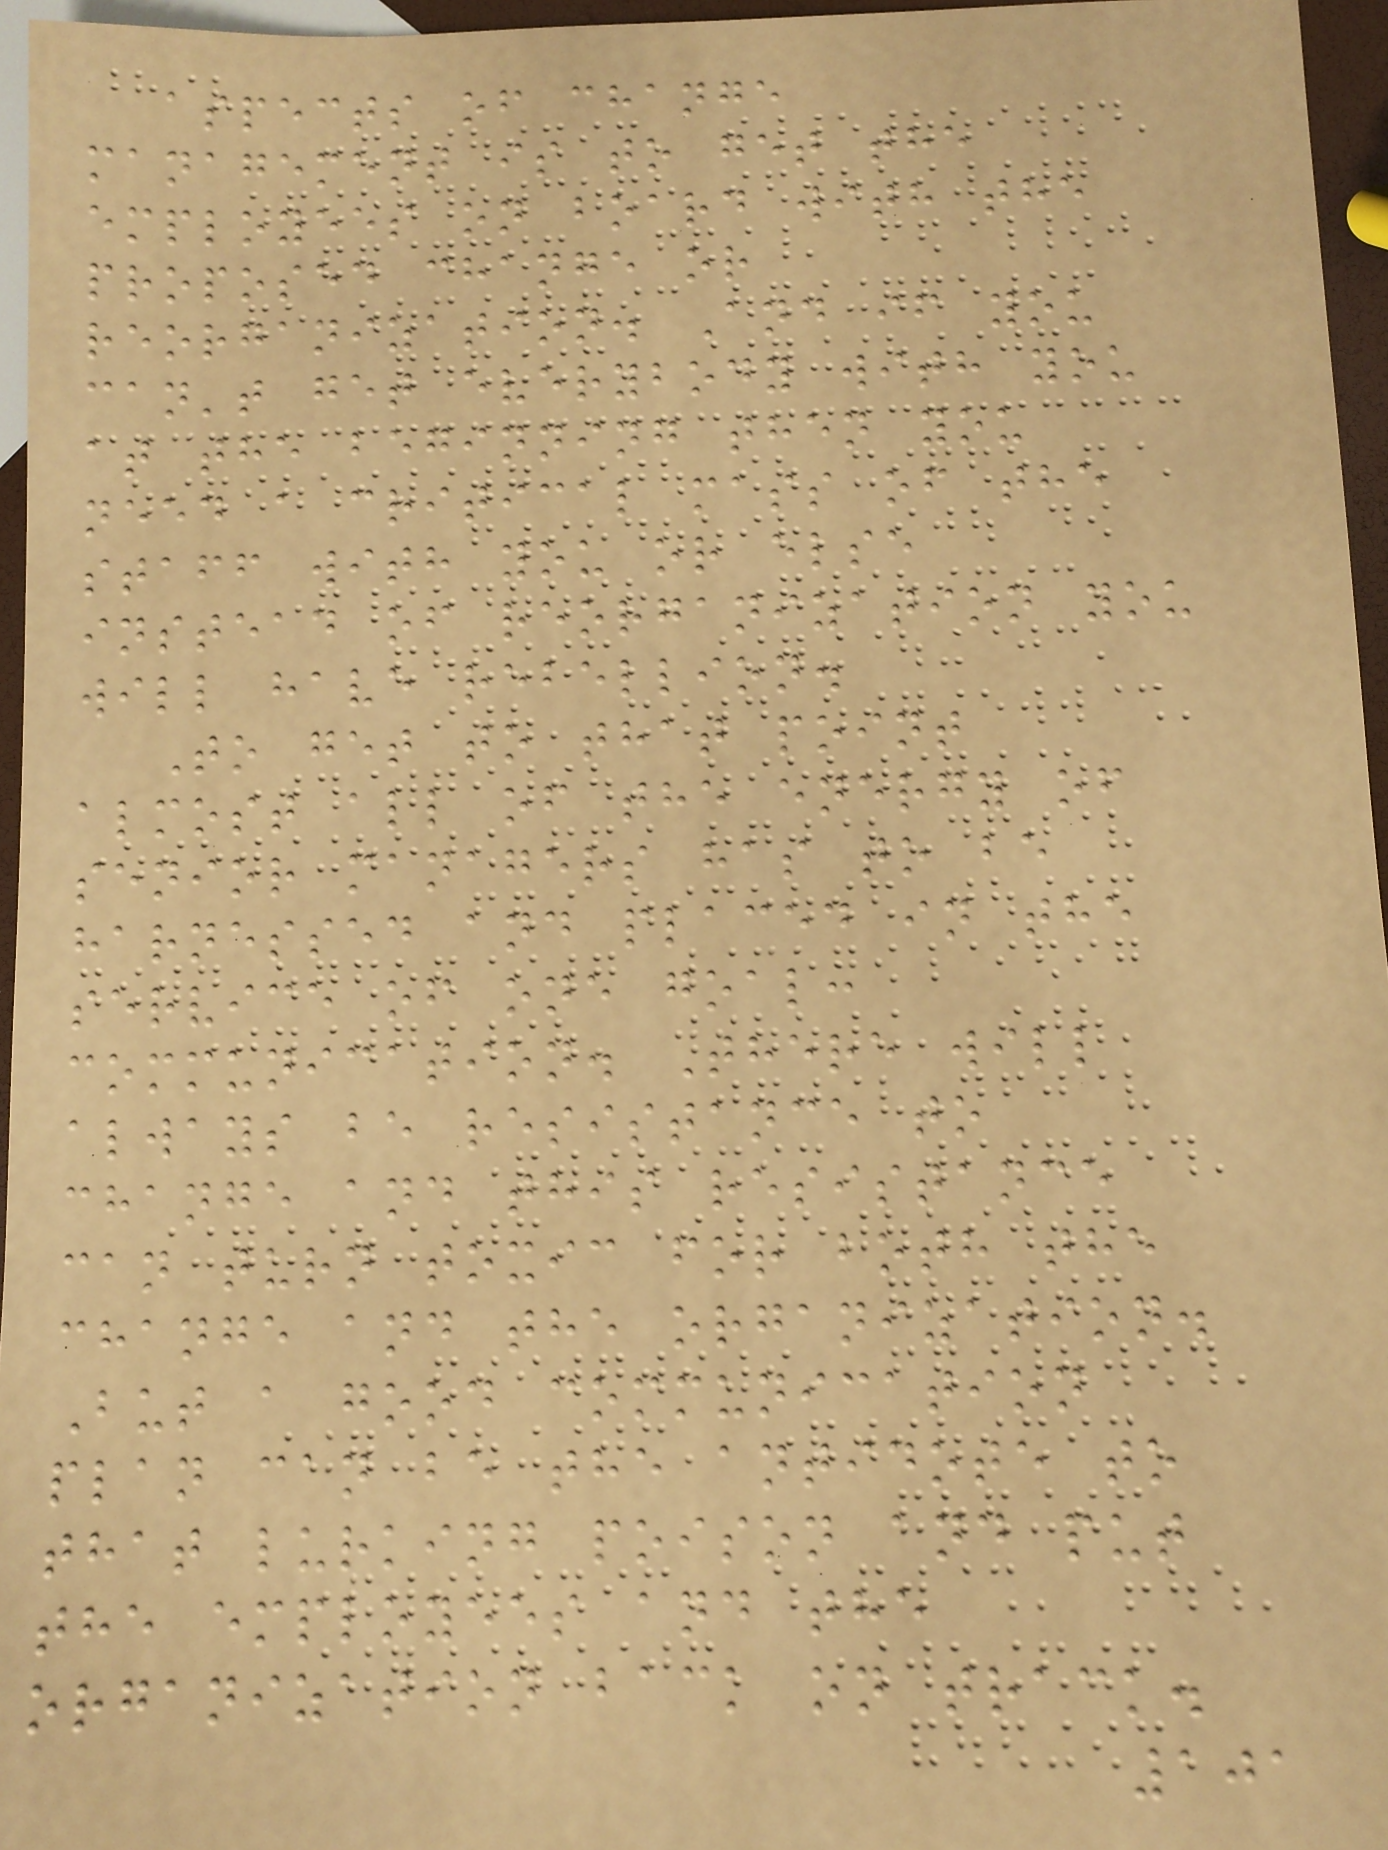aspects of change
management is to get the
employees on board with the
proposed change or
reorganization. And if you
can't get everybody with you
at the beginning then you
need a critical mass of the
staff with you or else
instead of reorganization you
will have rebellion.
To get to that point
almost all of the energy of
senior managers has to be
harnessed and placed in the
service of one goal:
communication. There will
always be resistance to
change and this resistance
can turn toxic for both the
change and the organization.
But a good communication
plan can be the antidote to
that lurking poison and put
the employees and the
organization back on track.
101
